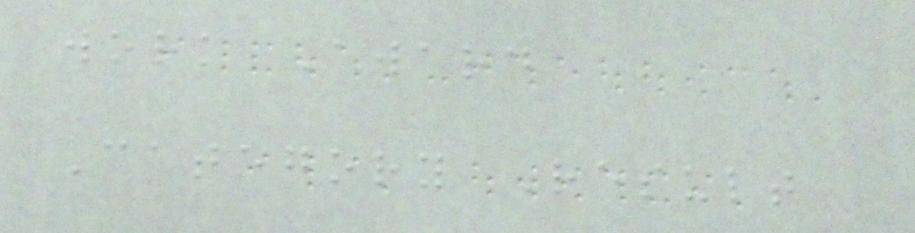work Award
Category Result
